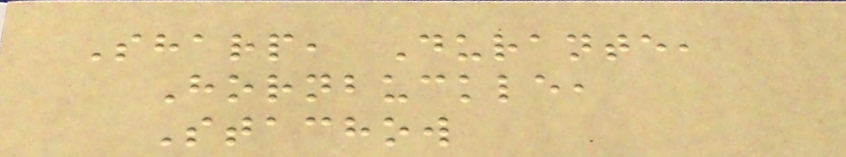Sharp, Durante,
Hornbuckle,
Stachow
